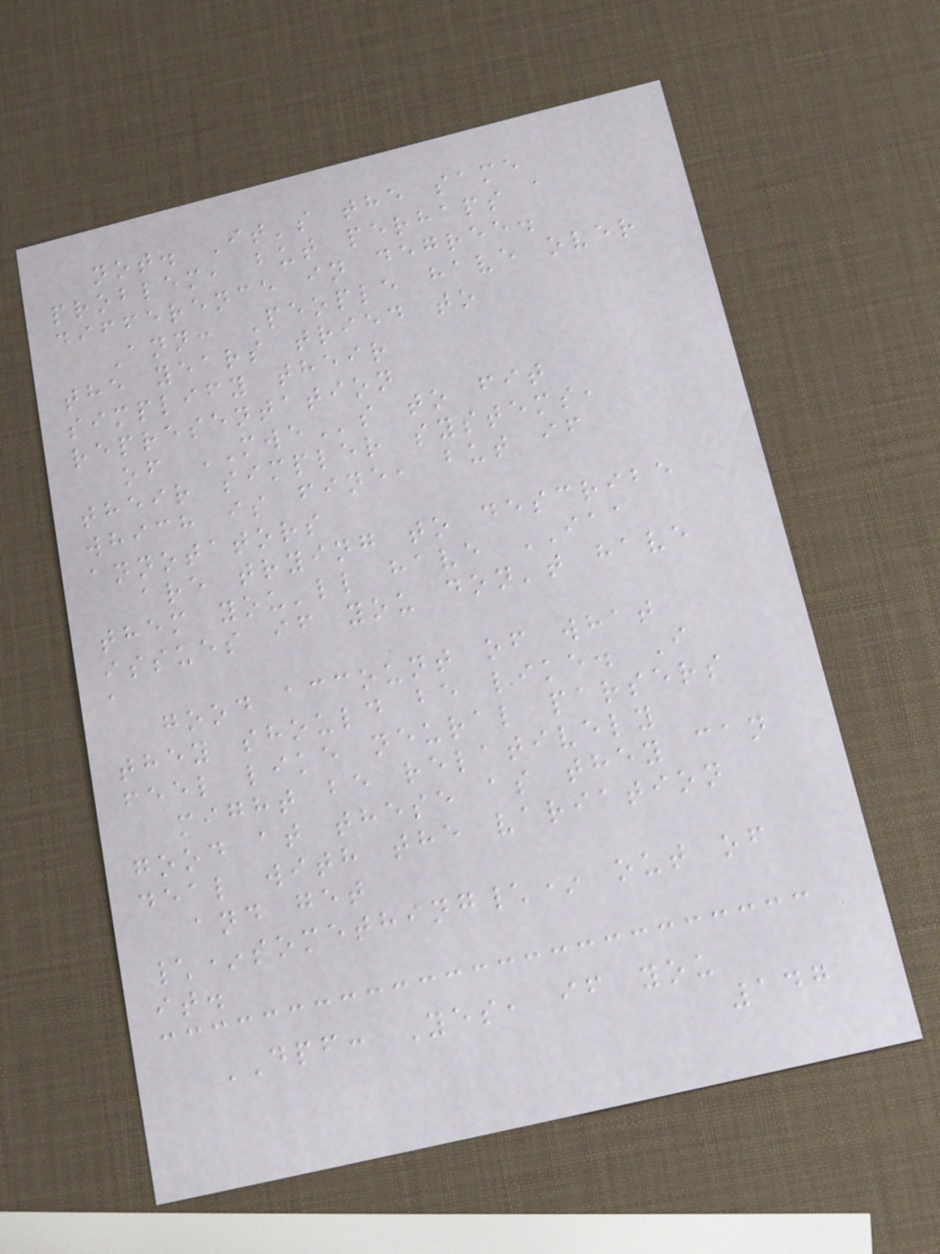not. It's the same
problem, but perhaps a
difference in degree.
Ann: People have over
the years tried to
simplify their
representation
of MWEs to fit
their simpler systems,
which is fine, but if
annotators
are trying to describe
them you'll have IAA
issues if you don't have
a
good account of what
they should be like. I
feel like neural parsers
might be relatively
good at these as they can
deal with the variation
and get
\*something\* out of
it.
DPF: Yes, if you
147
